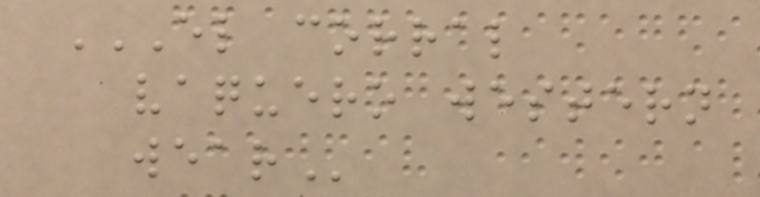EL CORRAL
VAQUERO WESTERN
WEAR
